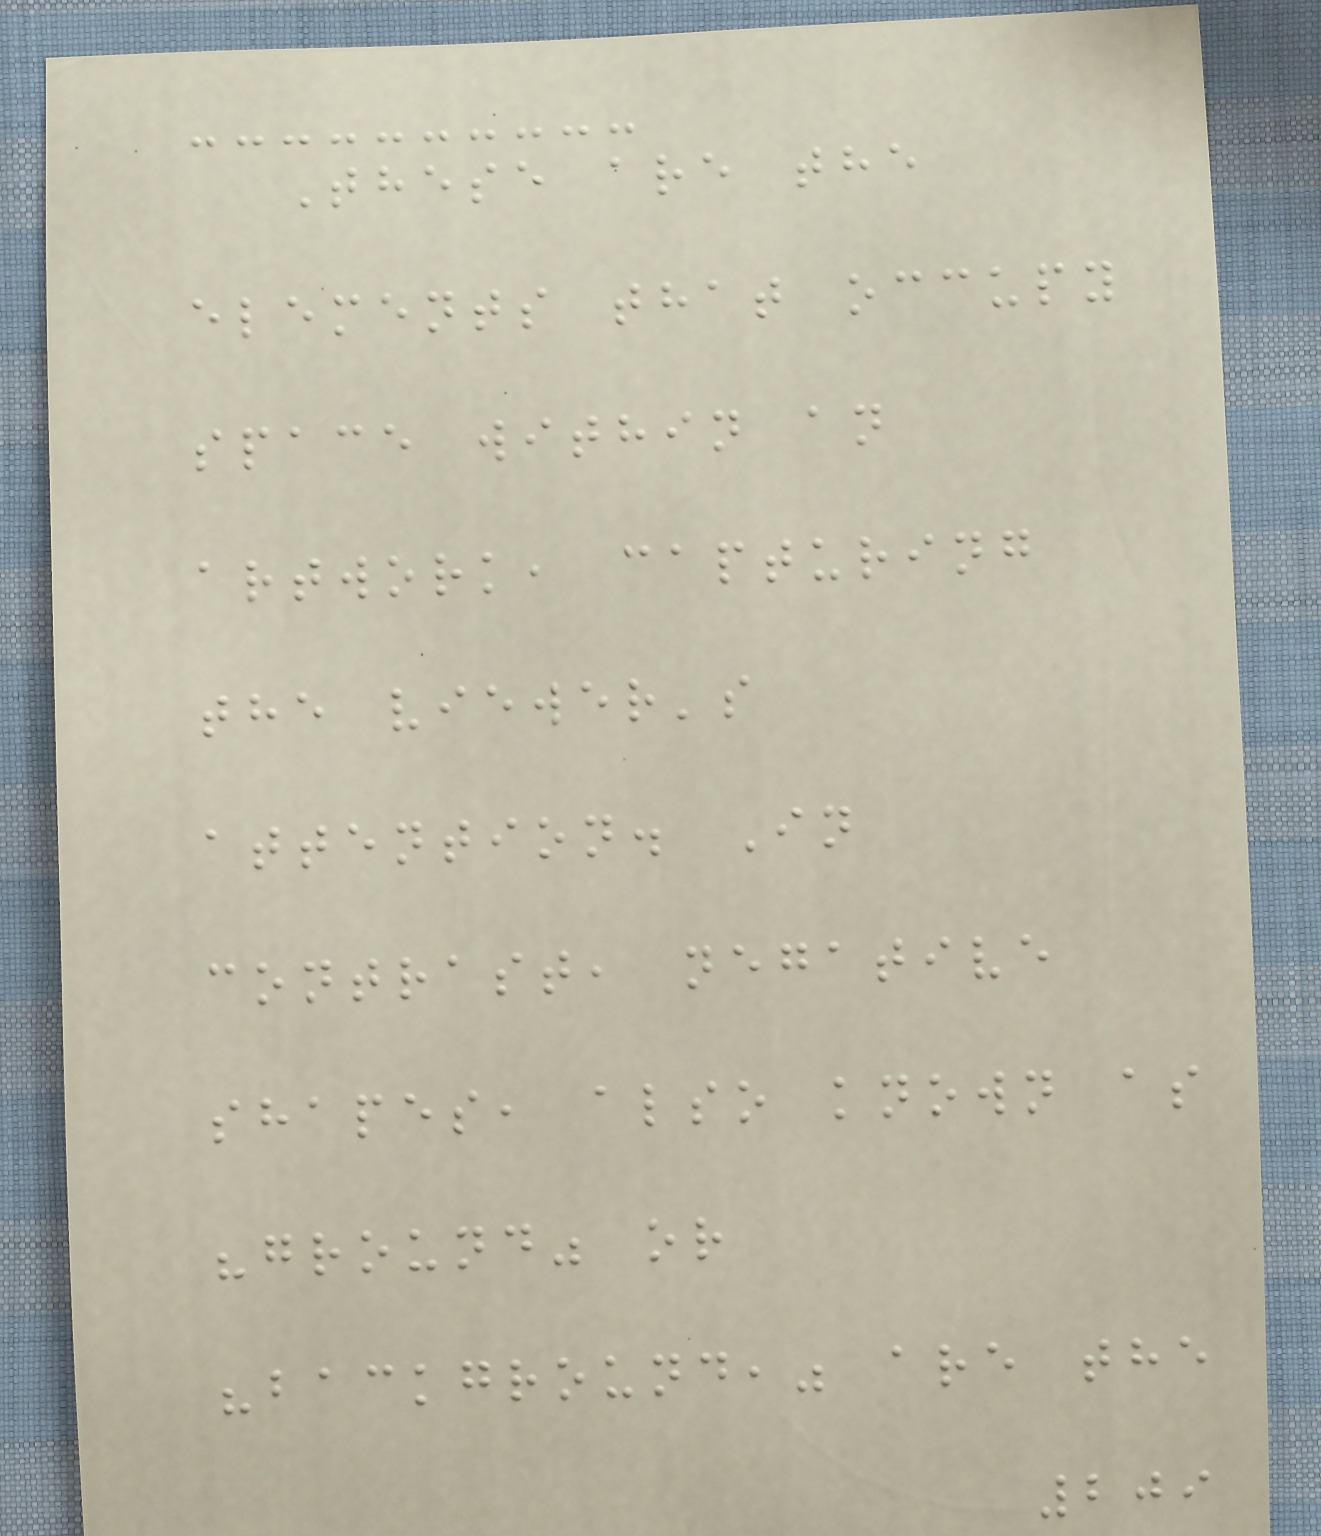These are the
elements that occupy
space within an
artwork, capturing
the viewer's
attention. In
contrast, negative
shapes, also known as
"ground" or
"background," are the
209
